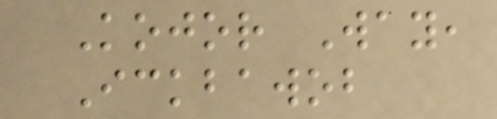Kojor Way,
Ickbawob
